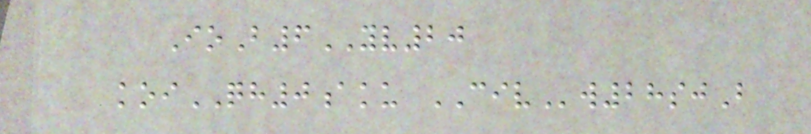IoB6YV20
koiQH0aku CIVw28sjB
